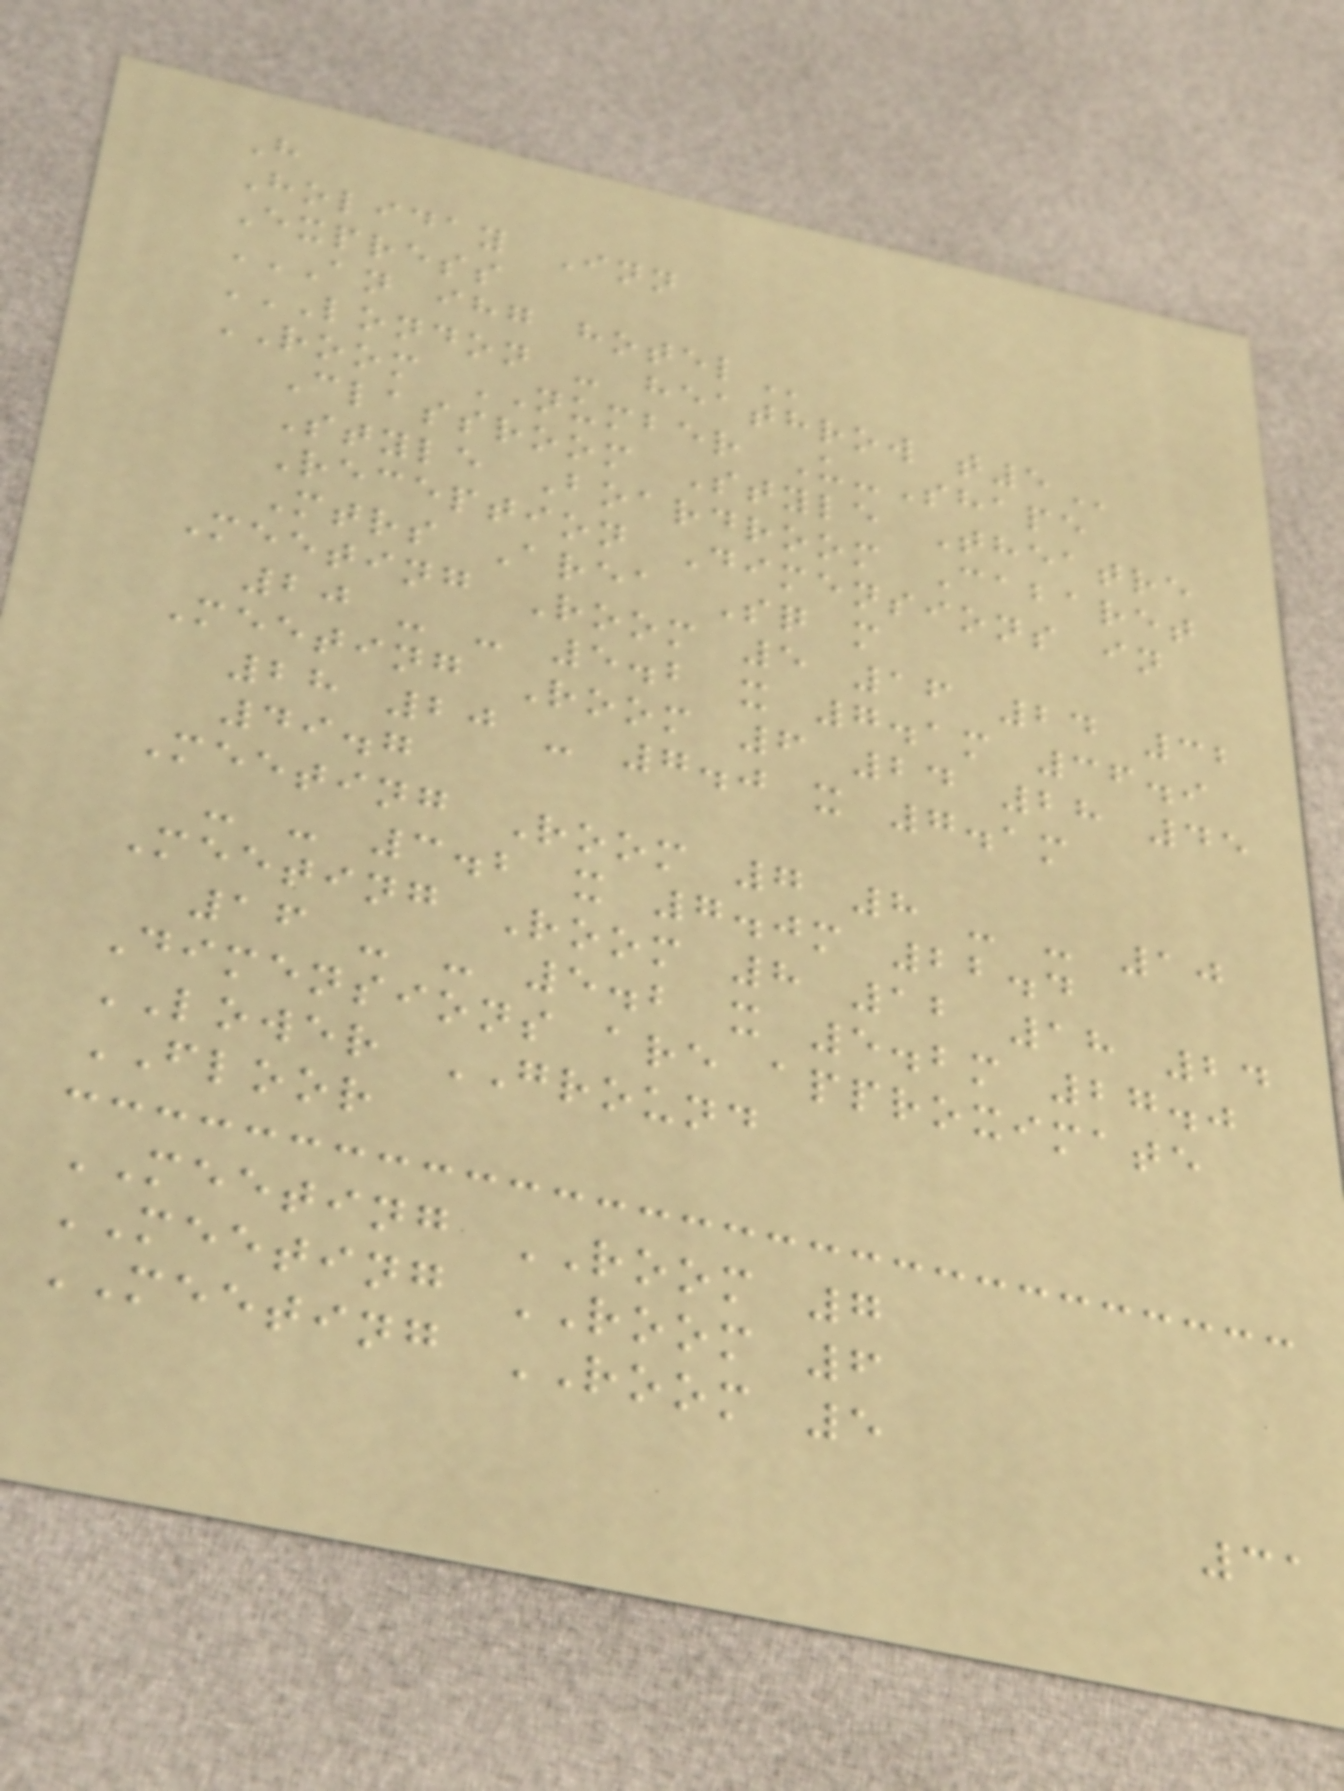H
Holiday Inn
Express
AN IHG HOTEL
LONDON - HEATHROW T5
ROOM NUMBER U-Shape
Classroom Style Theatre
Style Boardroom Cabaret
Reception Dimensions in
Mtrs Area Sq m
Meeting Room 5 16 24 32
20 - - 5.2 x 7.1m 36.9
Meeting Room 6 24 28 45
28 20 - 7.0 x 7.1m
49.7
Meeting Room 7 8 - - 10
- - 3.2 x 7.0m 22.4
Meeting Room 8 12 18 24
16 - - 5.2 x 5.2m 27.0
Dimensions are approximate
LOWER GROUND
FLOOR
MEETING ROOM 7
MEETING ROOM 6
MEETING ROOM 5
31
